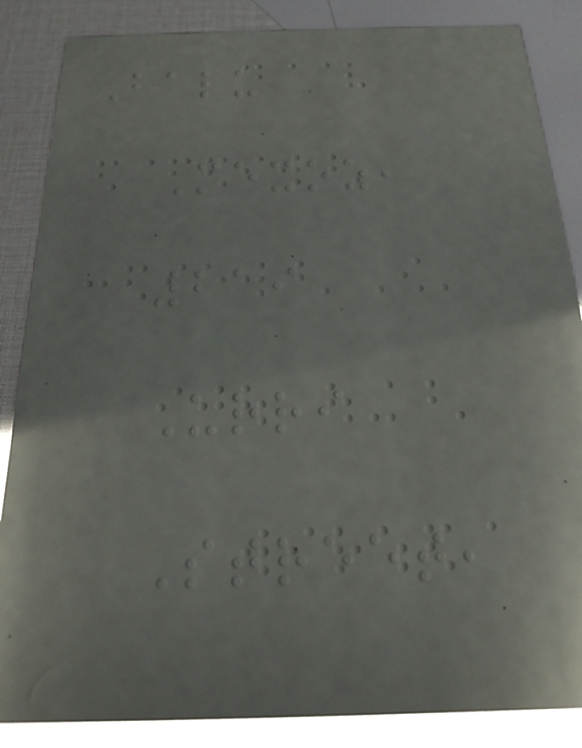Balu
Mexoz,
219
Urri
Street,
